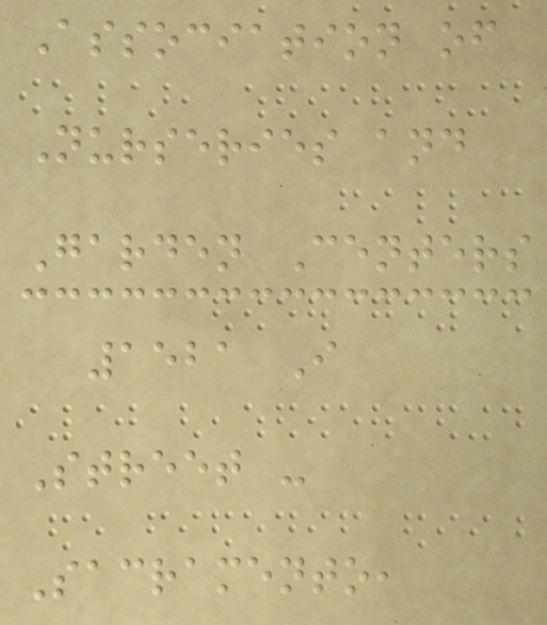Association of
Nurseries and
Garden Centers
1521 I
Street -
Sacramento,
